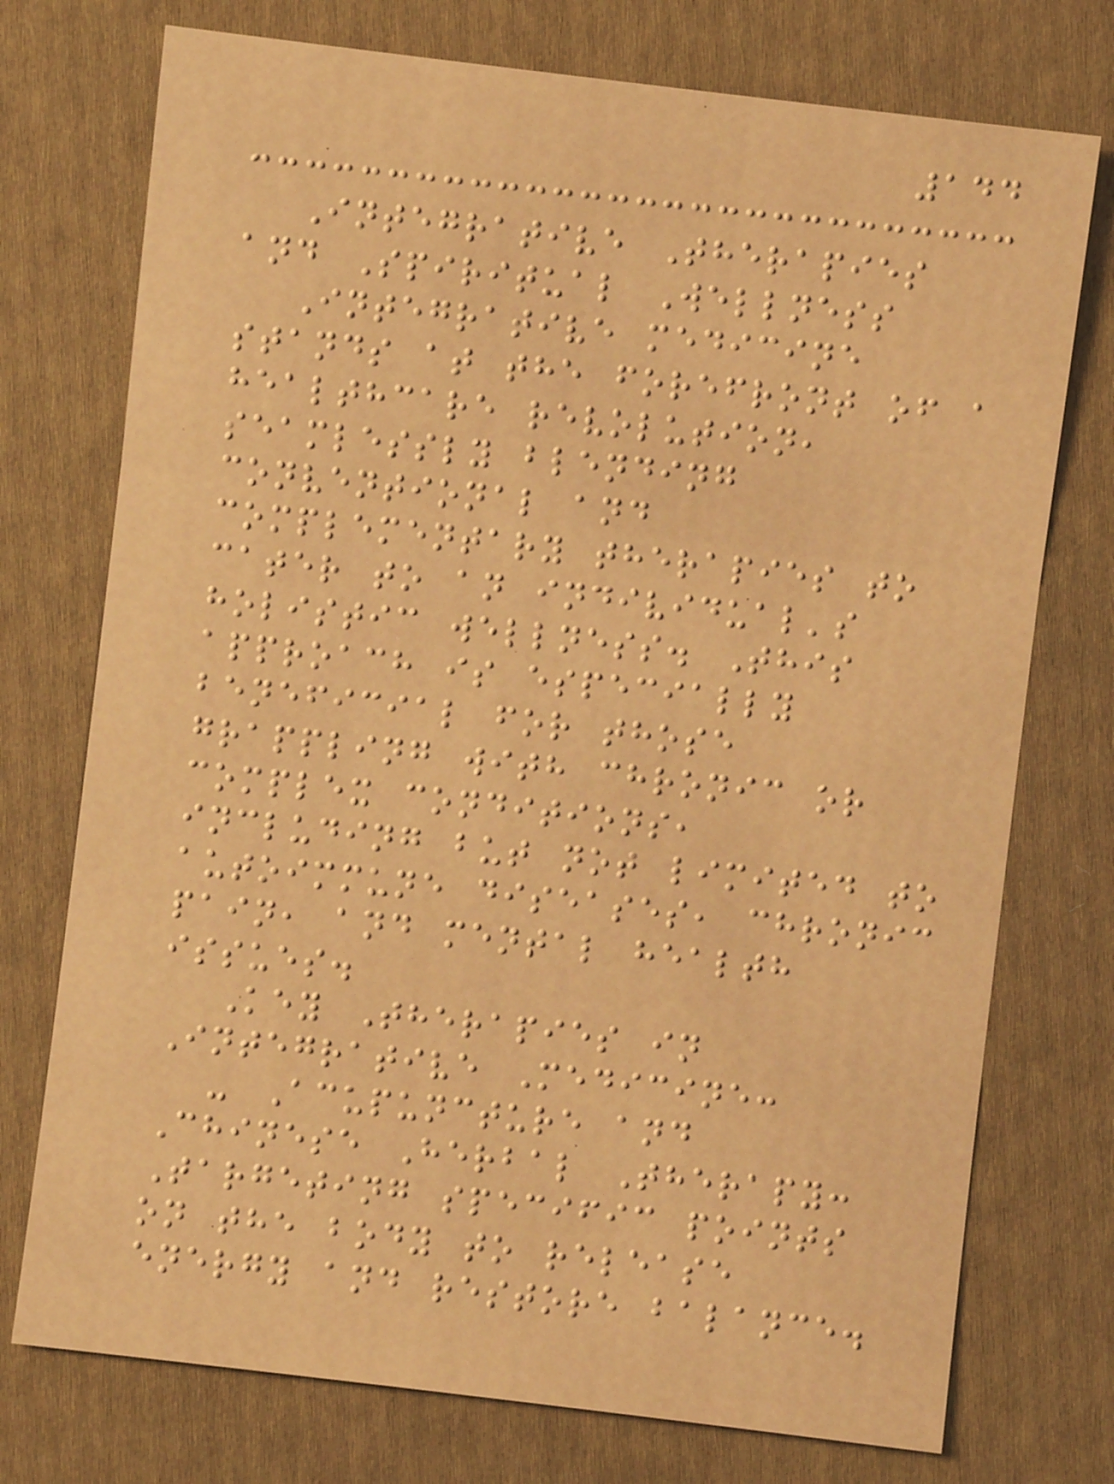144
Integrative Therapies
and Spiritual Wellness
Integrative medicine
stands at the forefront of a
healthcare revolution,
seamlessly blending
conventional and
complementary therapies to
cater to an individual's
holistic wellness. This
approach is especially
beneficial for those
grappling with chronic or
complex conditions,
including but not limited to
autoimmune diseases, chronic
pain, and mental health
issues.
Key Therapies in
Integrative Medicine:
- Acupuncture and
Chinese Herbal Therapy:
Targeting specific points
on the body to release
energy and restore balance.
